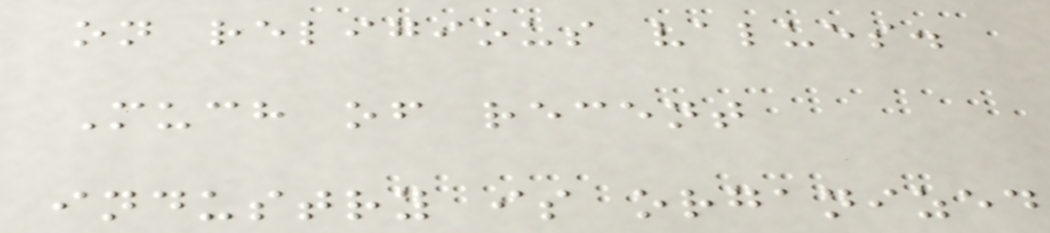on religious values.
Much of recent
industry is organized
